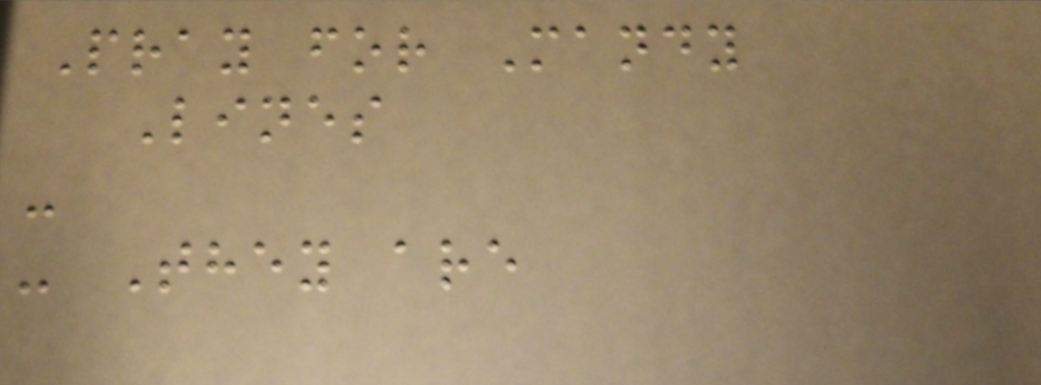Pray for Mandy
Lines
-
- They are
